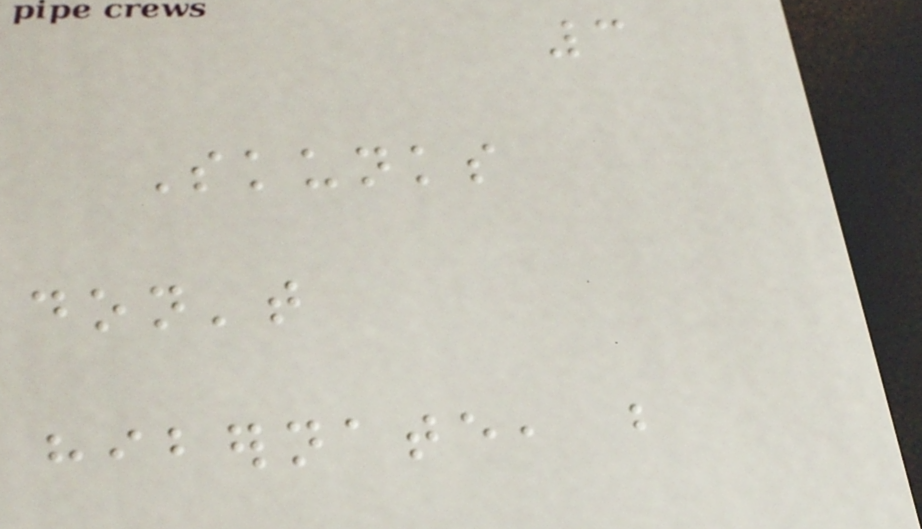3
Skunks
don't
hibernate, but
